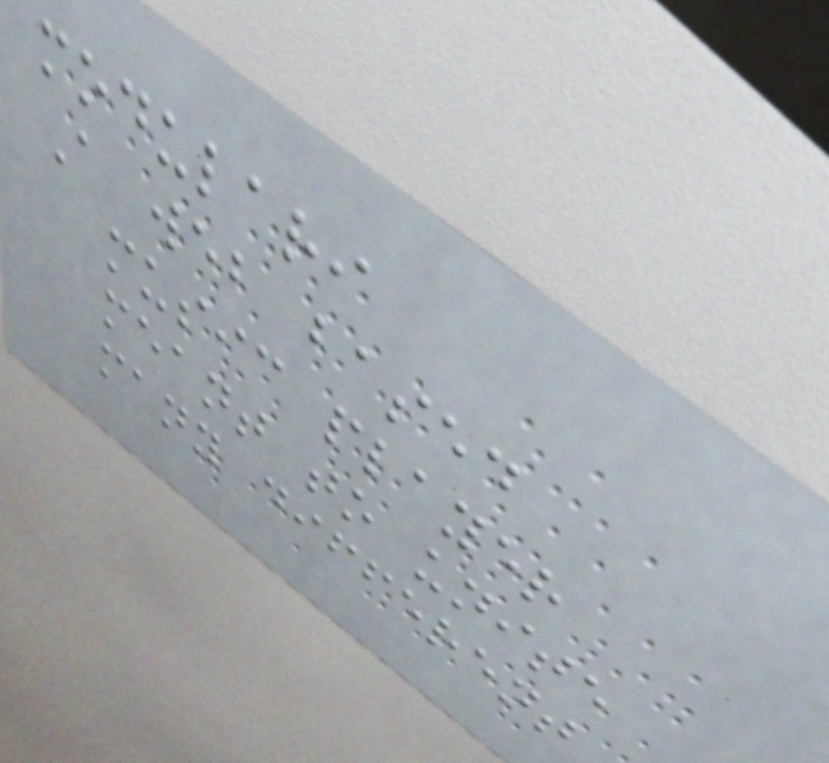modulari
A web based
music player
meant to unite
many different
